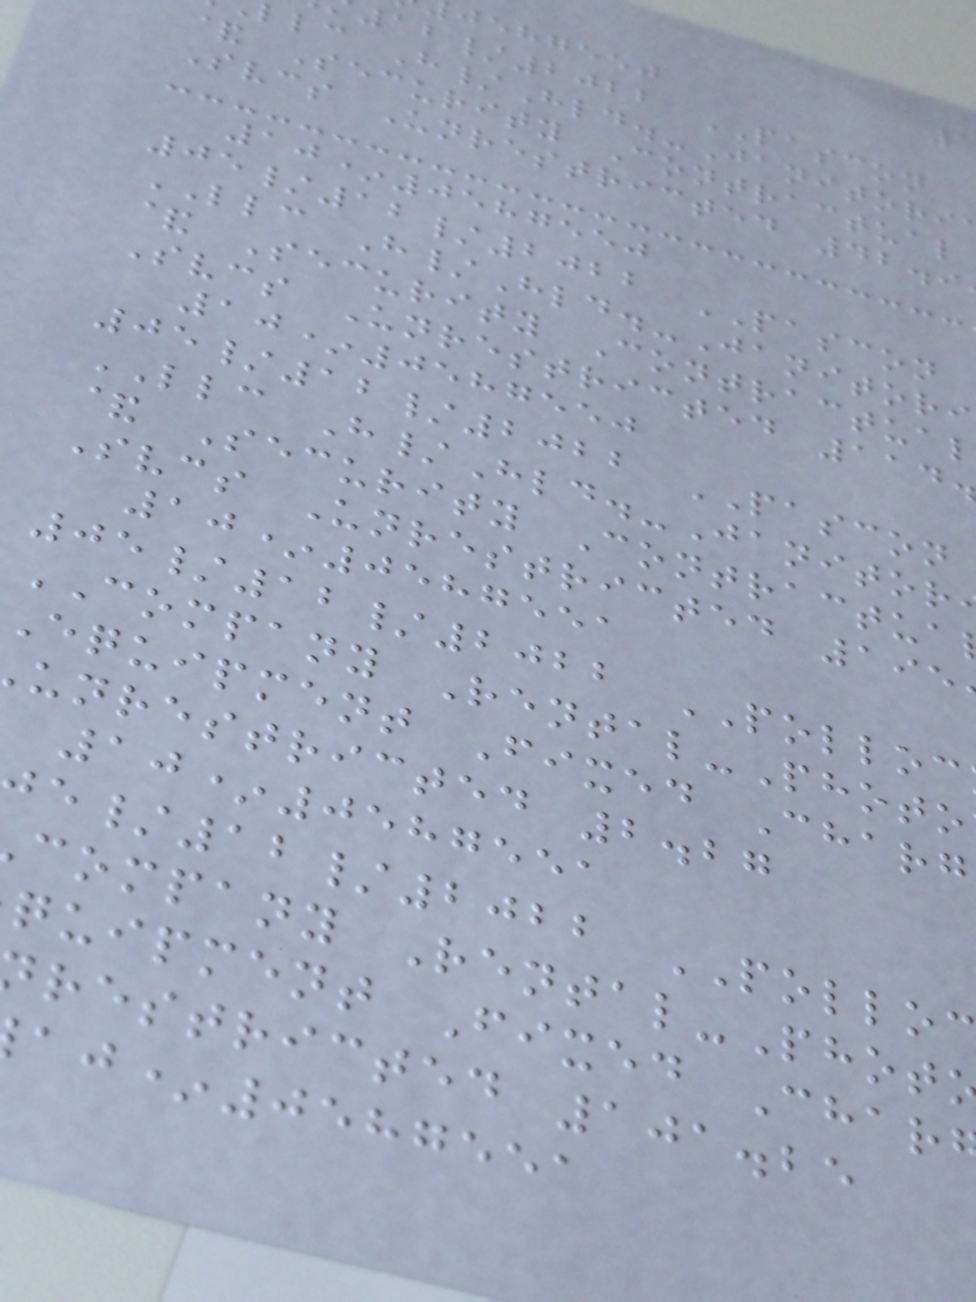jehgeej
12/2022 PASCON
llc H/Hld.-Janitori
& Security Contractual
Svcs Unrestricted 42.9
10*0587550
05/12/2022 PASCON
LLC H/Hld.-Janitori
& Security Contractual
Svcs Unrestricted 114
10*0587550
05/12/2022 PASCON
LLC H/Hld.-Janitor
& Security Contractua
Svcs Unrestricted 195
10*0587551
05/12/2022 POLLOC
COMPANY Rental-Photo
equipment Fixed Charg
unrestricted 2.27
10*0587551
/12/2022 POLLOC
company Rental-Phot
quipment Fixed Char
restricted 101.25
*0587551
